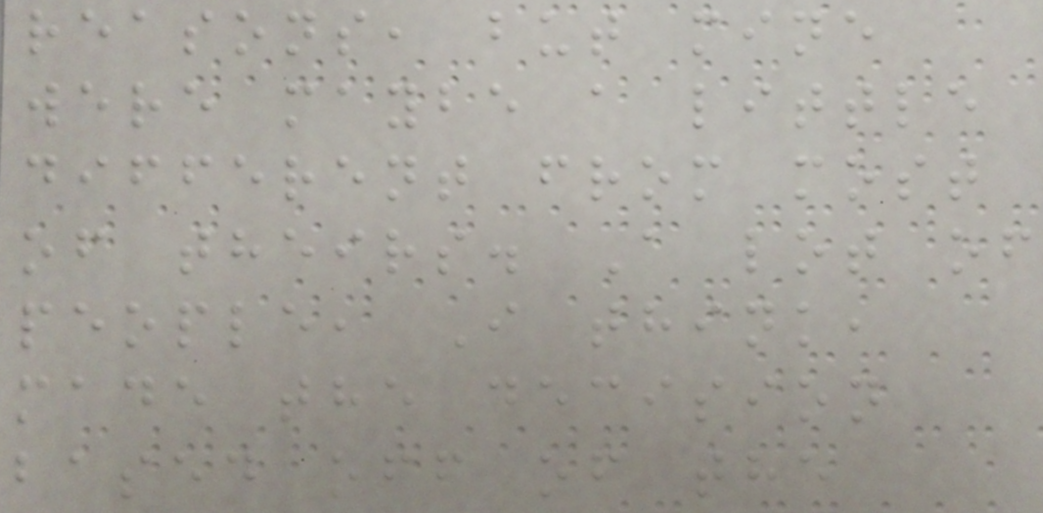reasons, but mine
were maybe a little
different from most
of theirs. A lot of
people, I think,
made the decision
based off of the
